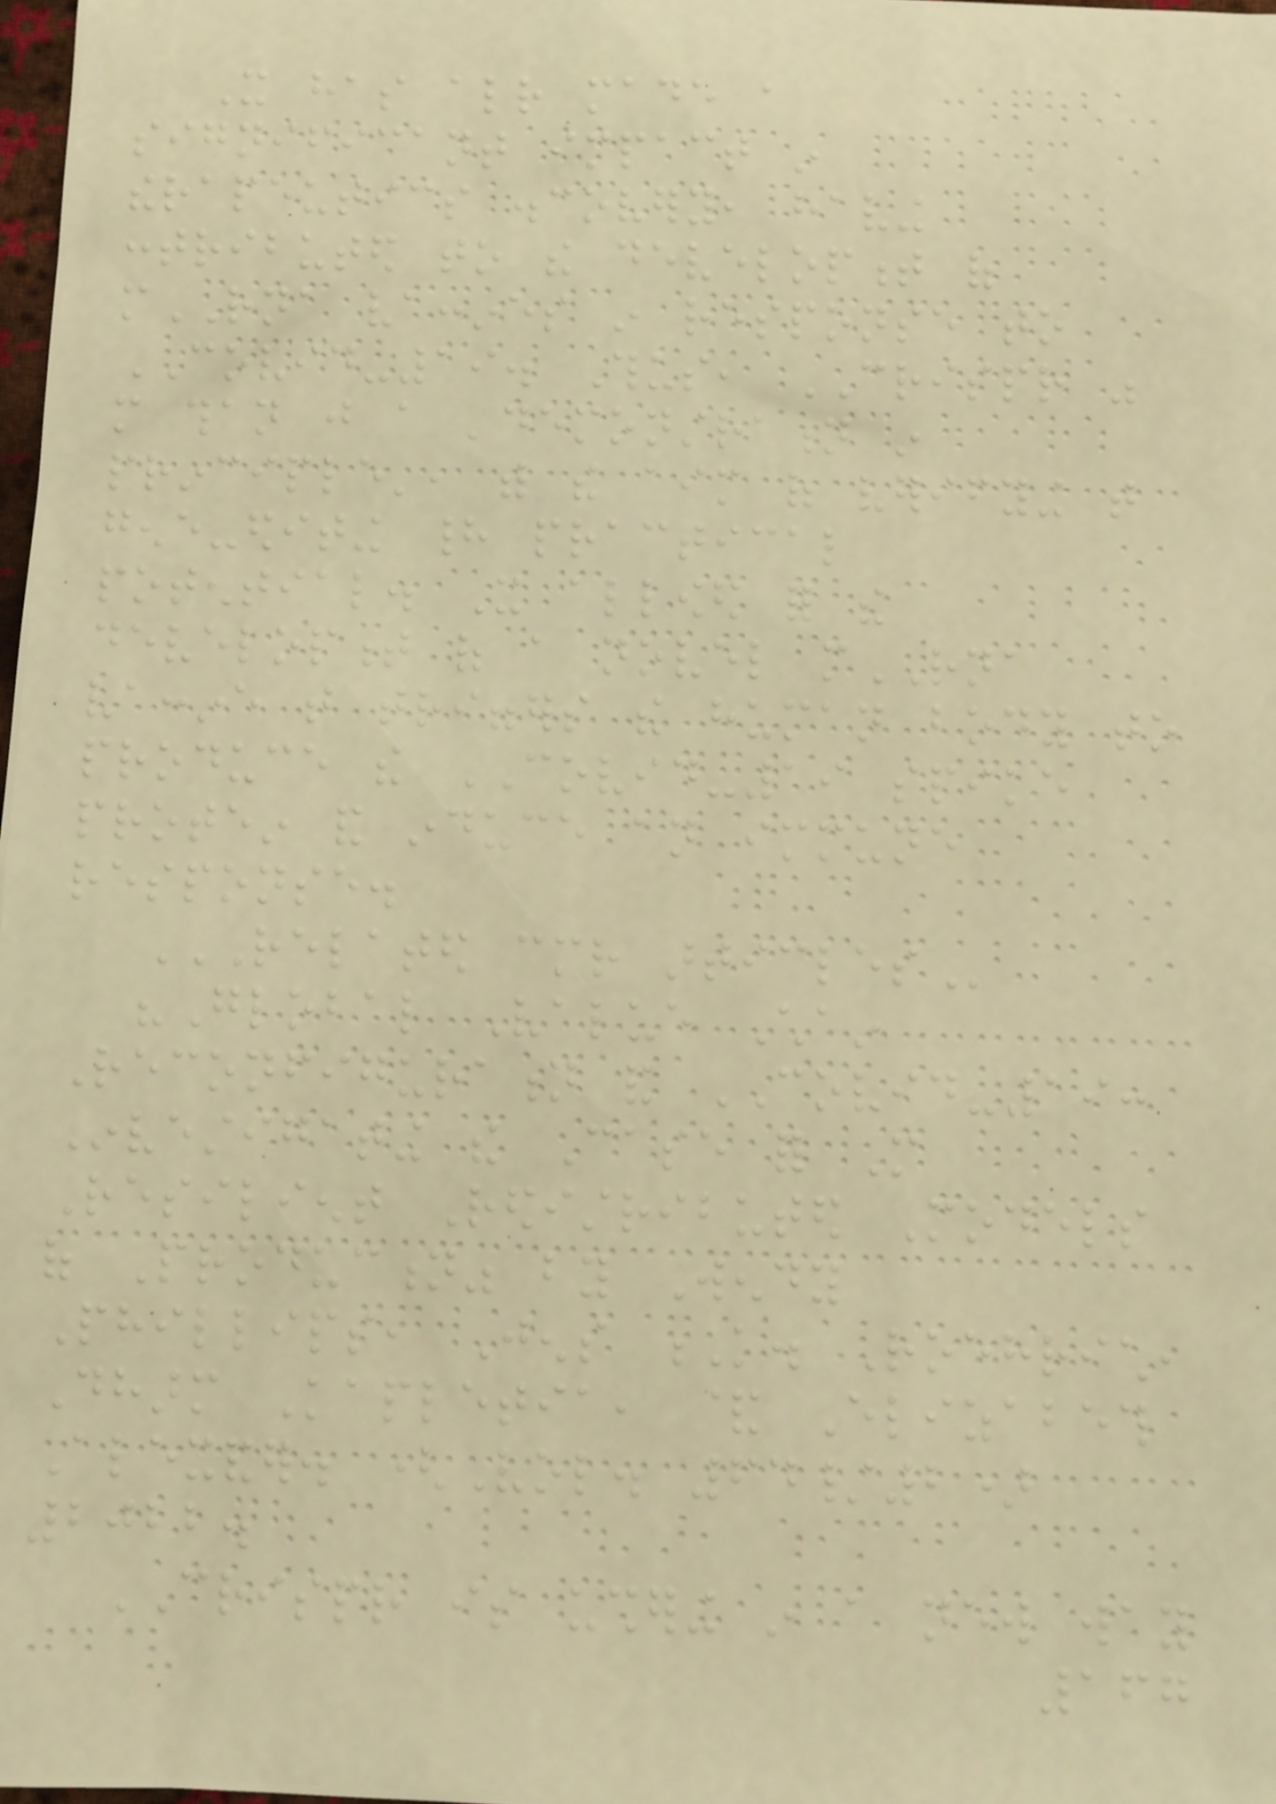It has already made a
significant impact in
therapeutics discovery, having
contributed to the development of
mRNA vaccines in response to
COVID-19. Thus, CRISPR was
more than just a 'demonstration in
principle', with the aim of verifying that
gene-editing had practical
potential. It allowed for the
development of a novel mRNA
vaccine that triggers the human body to
produce the COVID-19 spike
protein and induce an immune
response.
RELATED CMR ARTICLES
"Global Value Chain
Reconfiguration and COVID-19:
Investigating the Case for More
Resilient Redistributed Models
of Production" by Wendy
Phillips, Jens K. Roehrich,
Dharm Kapletia, & Elizabeth
Alexander. (Vol. 64/2)
2022.
CRISPR is ushering in a new way
167
